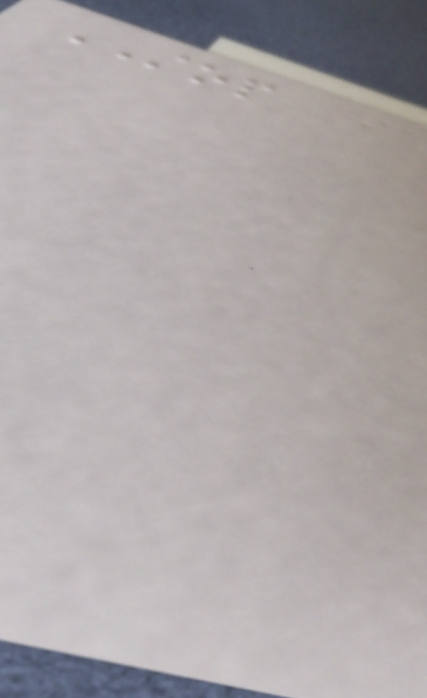STOP
